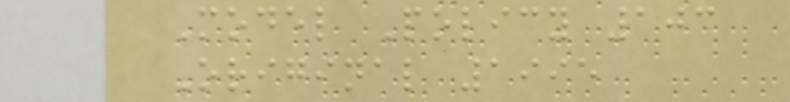Model Policy 103
Original 1995
